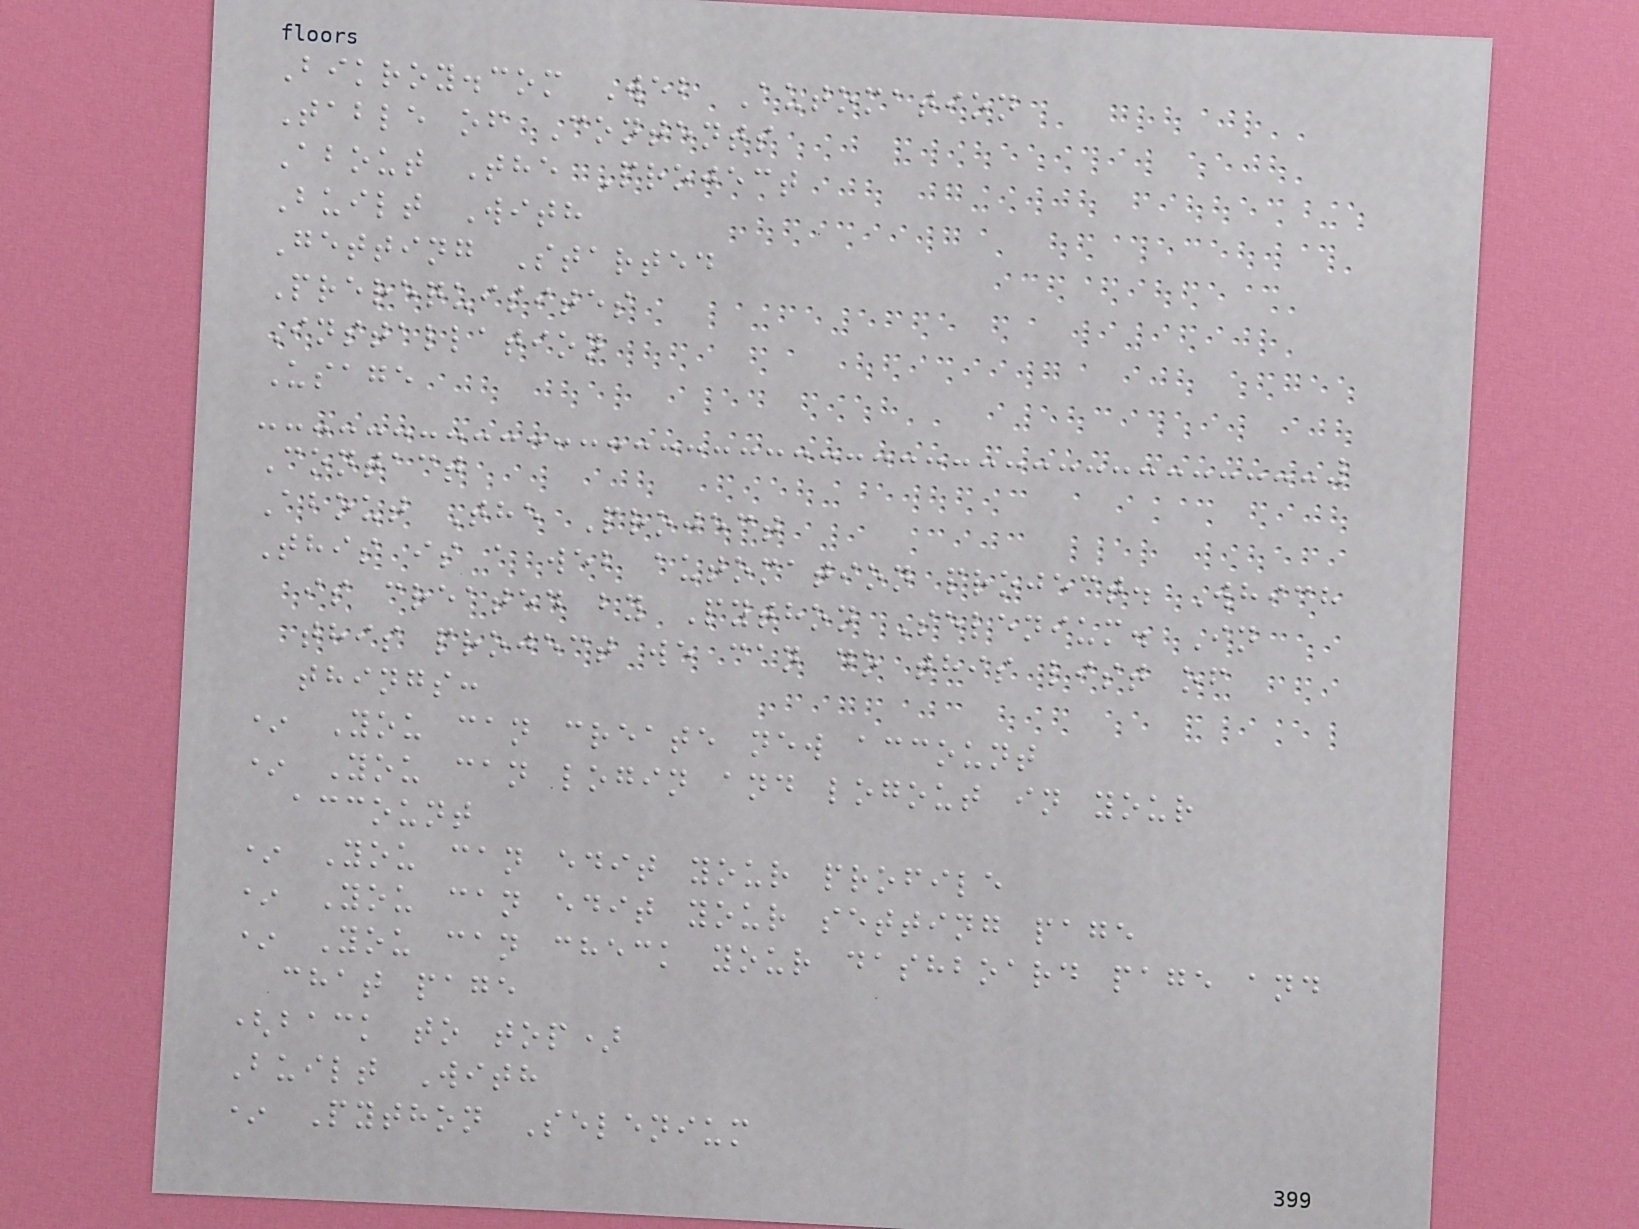Bikroy.com Web Automation
Table of Contents
About The Project
Built With
Getting Started
Prerequisites
Installation
Usage
Contact
About The Project
This is a web automation project. Which
is created by Python Selenium. In
this project we can do this list of
things:
* You can create new account
* You can login and logout in your
account
* You can edit your profile
* You can edit your setting page
* You can check your dashboard page and
chat page
(back to top)
Built With
* Python Selenium
